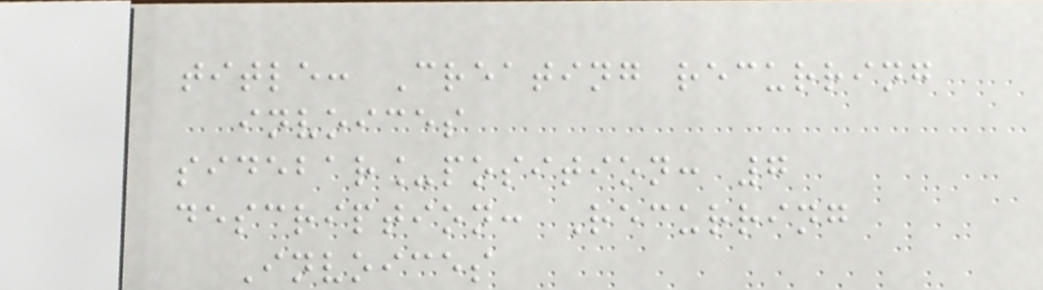title: Creating recurring
invoices
sidebar_position: 7
description: Recurring
Invoices
